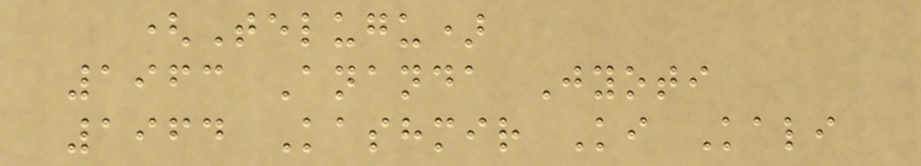(Telugu)
1963 Ananda Jyoti
1964 Kashmir Ki Kali
